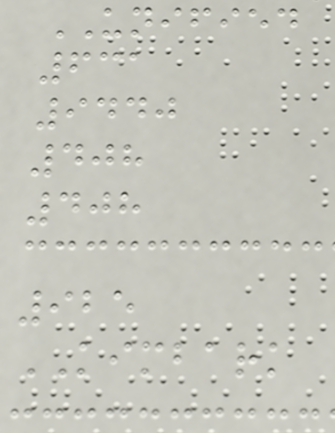UNIFIED
631
9440
408
408
925
KIMBARK
